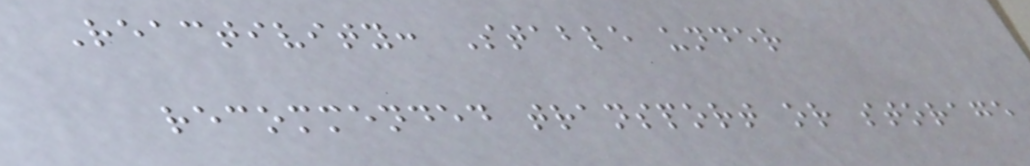Reactivity: Stable under
recommended transport or storage
